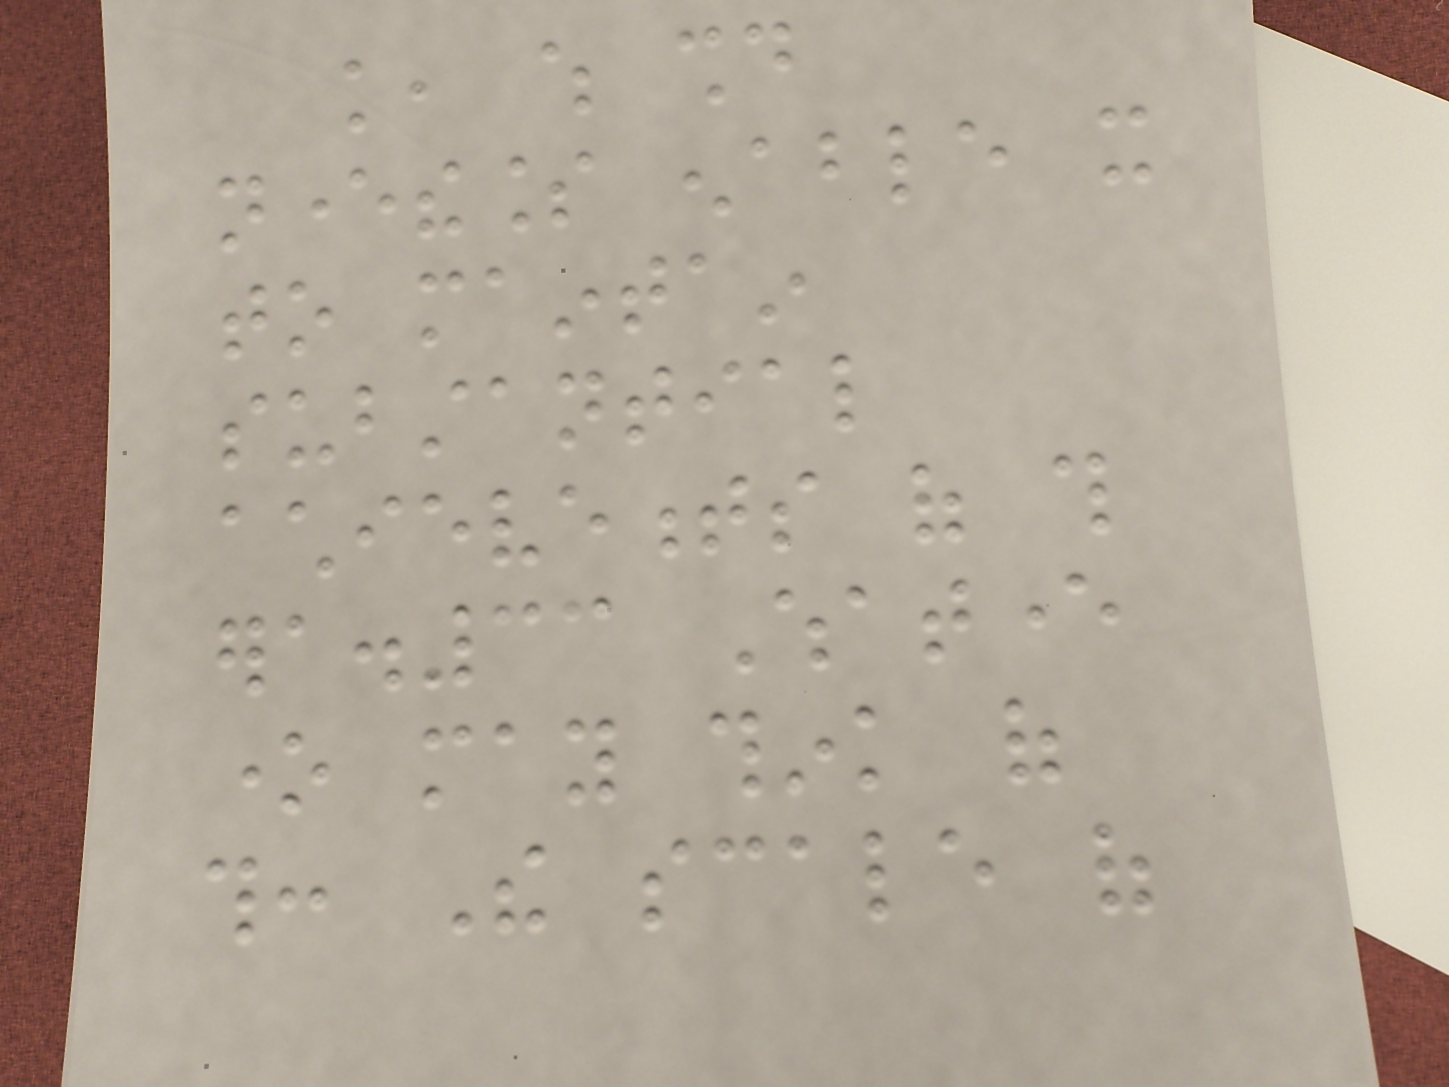knowledge, which should
nevertheless enable it
to maintain
substantial
achievements of this
era.33 Whatever
one may think of
this: The scale of
